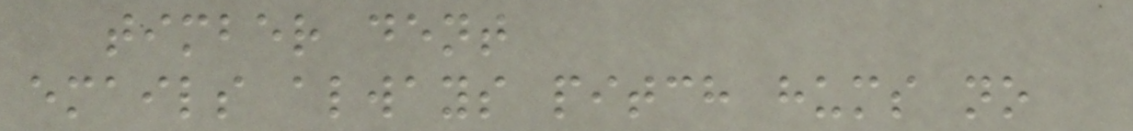timber dent
emails always pitch hums no
